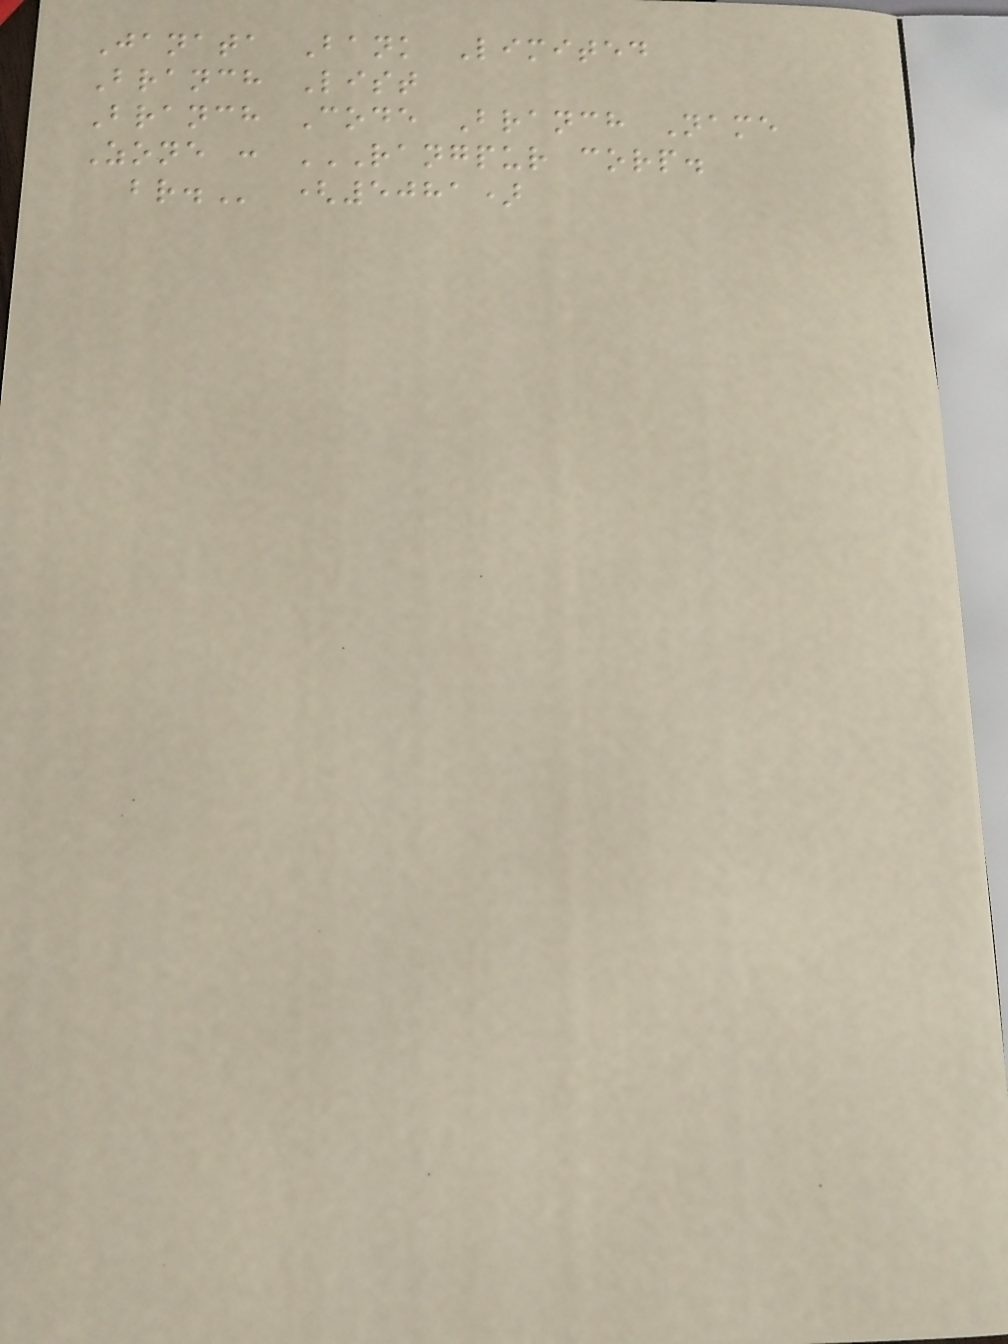Janata Bank Limited
Branch List
Branch Code Branch Name
Zone : RANGPUR CORP.
BR. (5081)
